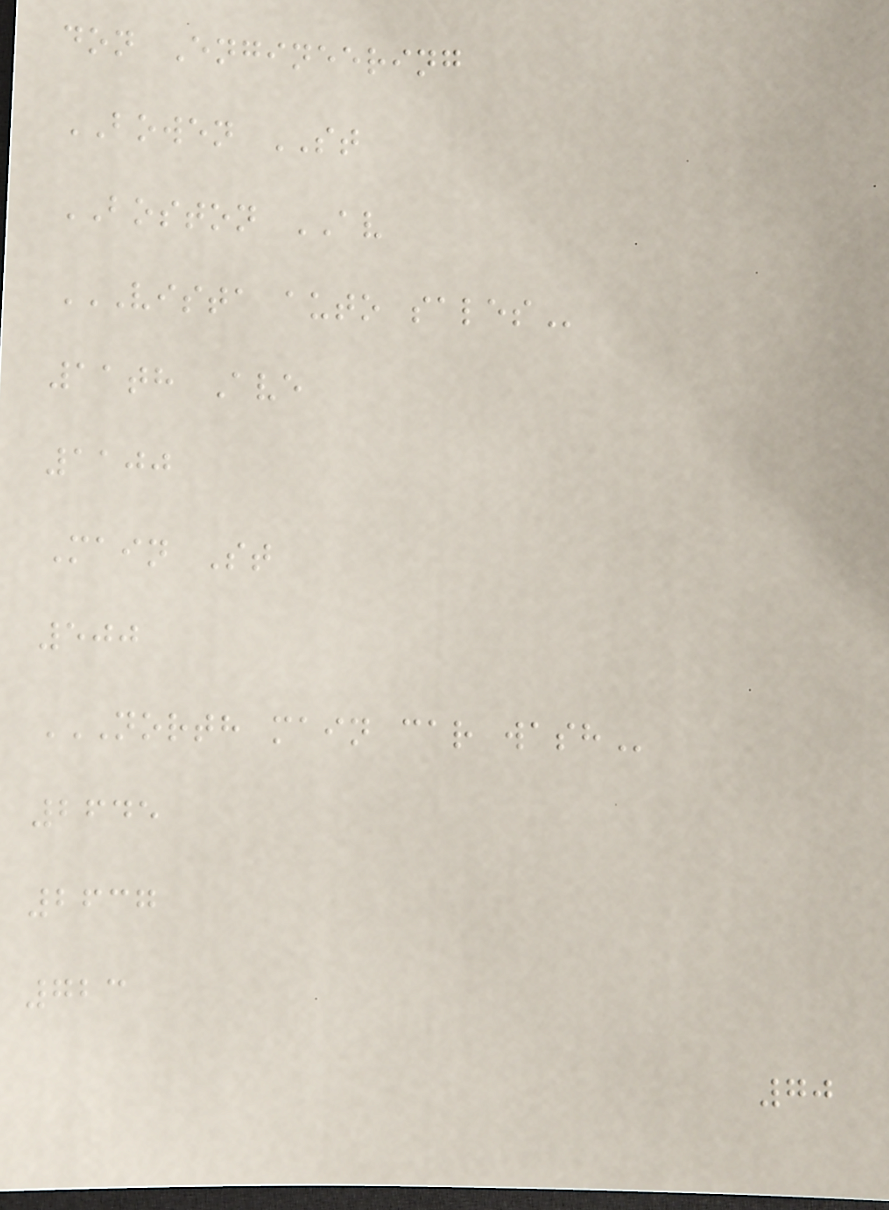don Engineering
BOWEN ST
BOSTON AV
VISTA AUTO SALES
11th Ave
1100
Main St
500
NORTH MAIN CAR WASH
2645
2637
723
70
